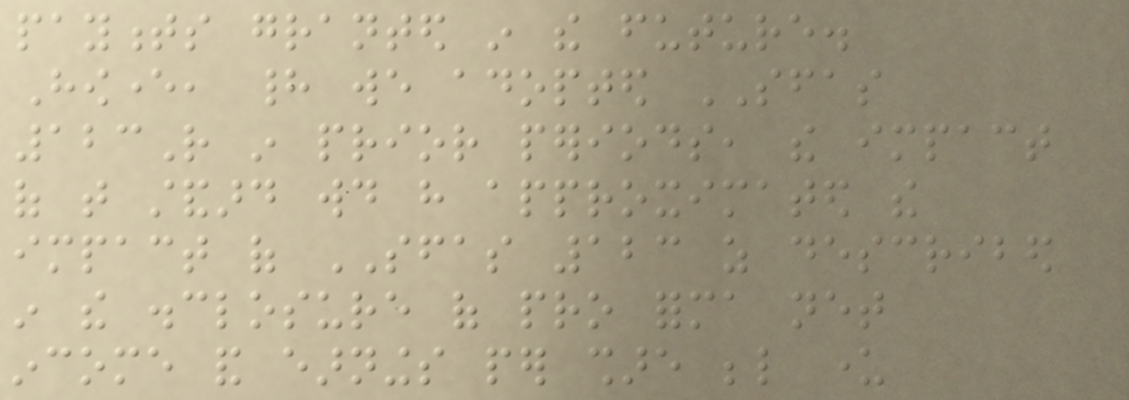payments granted in the future.
However, had we adopted SFAS
123R in prior periods, the impact
of that standard would have approximated the
impact of SFAS 123 as described
in the disclosure of pro forma net
income and earnings per share below under
